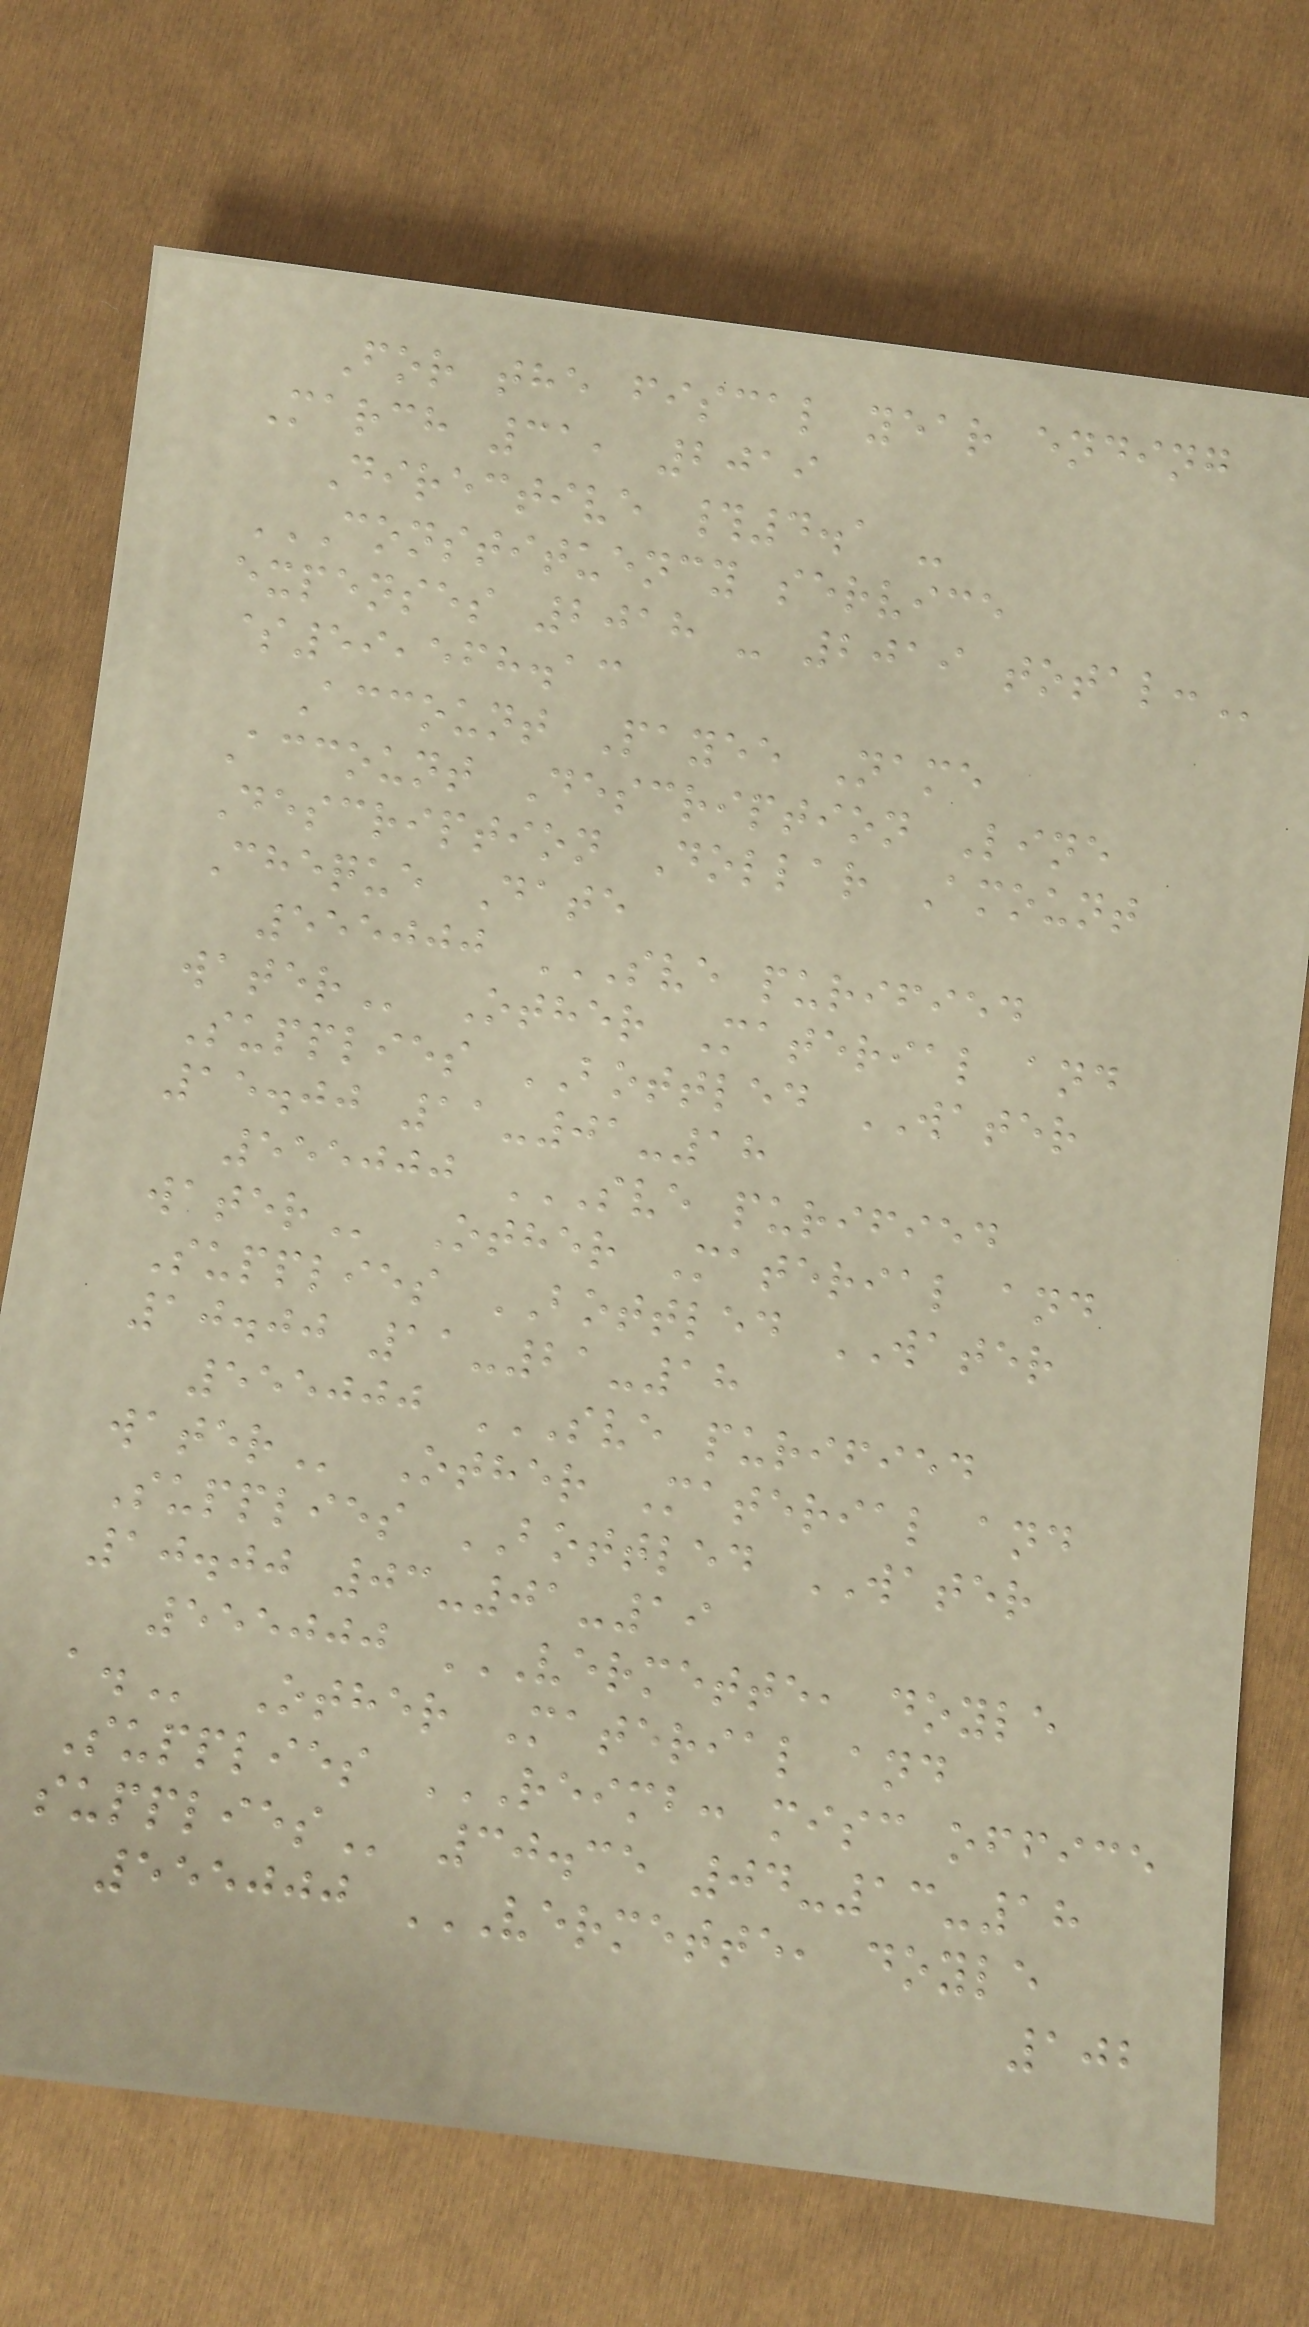For the fiscal year ending
March 31, 2019
Directive #4.1 -
CONSTITUENCY SERVICE
EXPENSES 2018 - 2019 TOTAL:
$59,568.13
Account Payee Name
Account Description Line
Description Dollar Amount
Cheque Date
555000 SVE PURIFIED
WATER Other Material and
Supplies BOTTLED WATER
15.00 11-01-18
555000 SVE PURIFIED
WATER Other Material and
Supplies BOTTLED WATER
10.00 11-21-18
555000 SVE PURIFIED
WATER Other Material and
Supplies BOTTLED WATER
10.00 03-01-19
555000 VERMETTE, DOYLE
A. Other Material and
Supplies REIMB: MISC OFFICE
SUPPLIES 30.35 04-13-18
555000 VERMETTE, DOYLE
102
